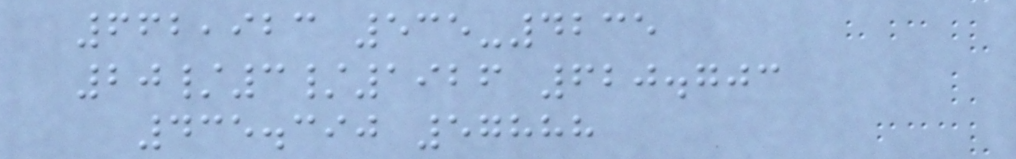662,923 535-4235
20/3/1926 620.703
435.390 57888
